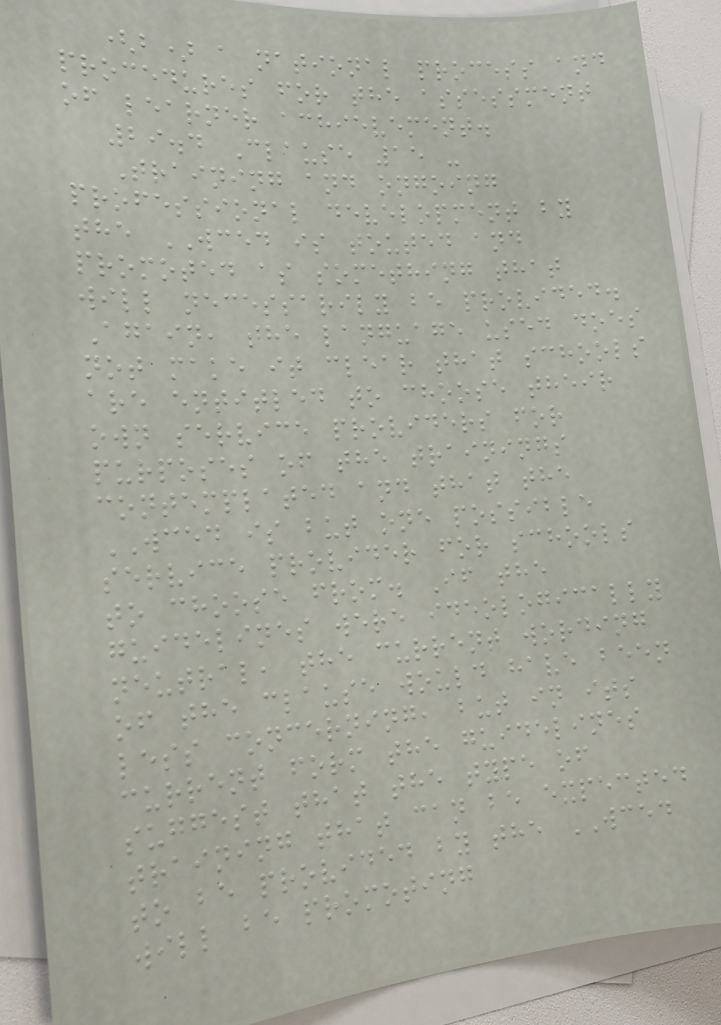(b) a national process and
procedures for the assessment
of learner achievement.
29.4 Clause 15 -
Training and ongoing
professional development by
the WCED is touted and
promoted as something that
will necessarily be provided.
Again, the language used does
not make it clear that schools
are entitled to choose their
own service providers for
purposes of the trainings
contemplated and that the
WCED is but one possible
service provider for schools
to choose from. If the
guidelines were ideologically
neutral, the current wording
of the clause would have been
less concerning, but in its
current form the guidelines
suggest that the type of
training that can be expected
to be provided by the WCED
will be promoting
